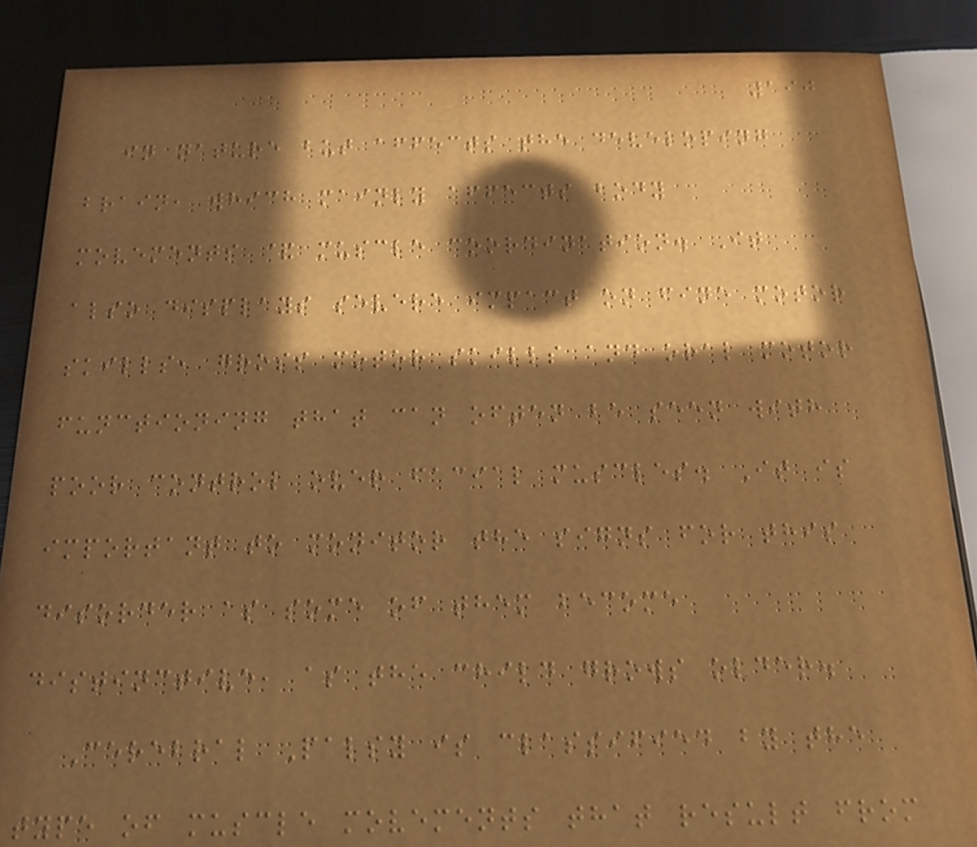190
in nature but affects the developing
brain, which mainly affects body
movements & muscle coordination. It
also displays severe impact on fine motor
skills, gross motor skills and oral motor
functioning that can often be seen with
poor control over facial muscles. It is
important to monitor the signs for this
disorder as some of them become
distinctive, as the child grows older.
Cerebral Palsy is classified by the
type of muscle movements that result from
